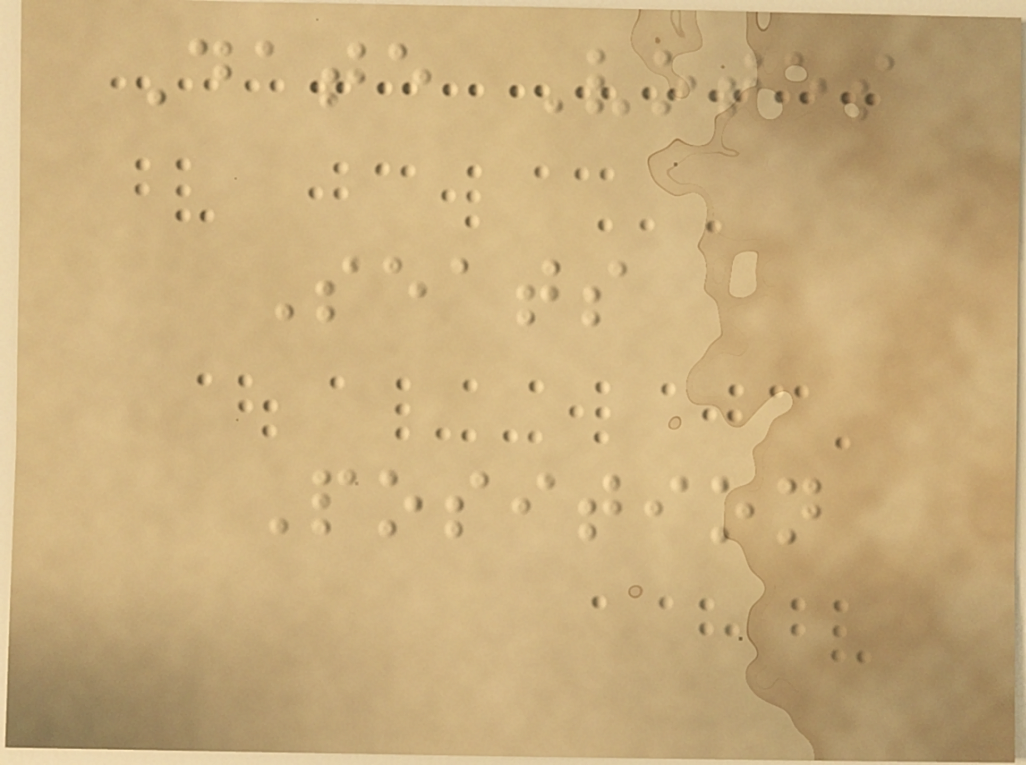Date Votes
Seats
Position
